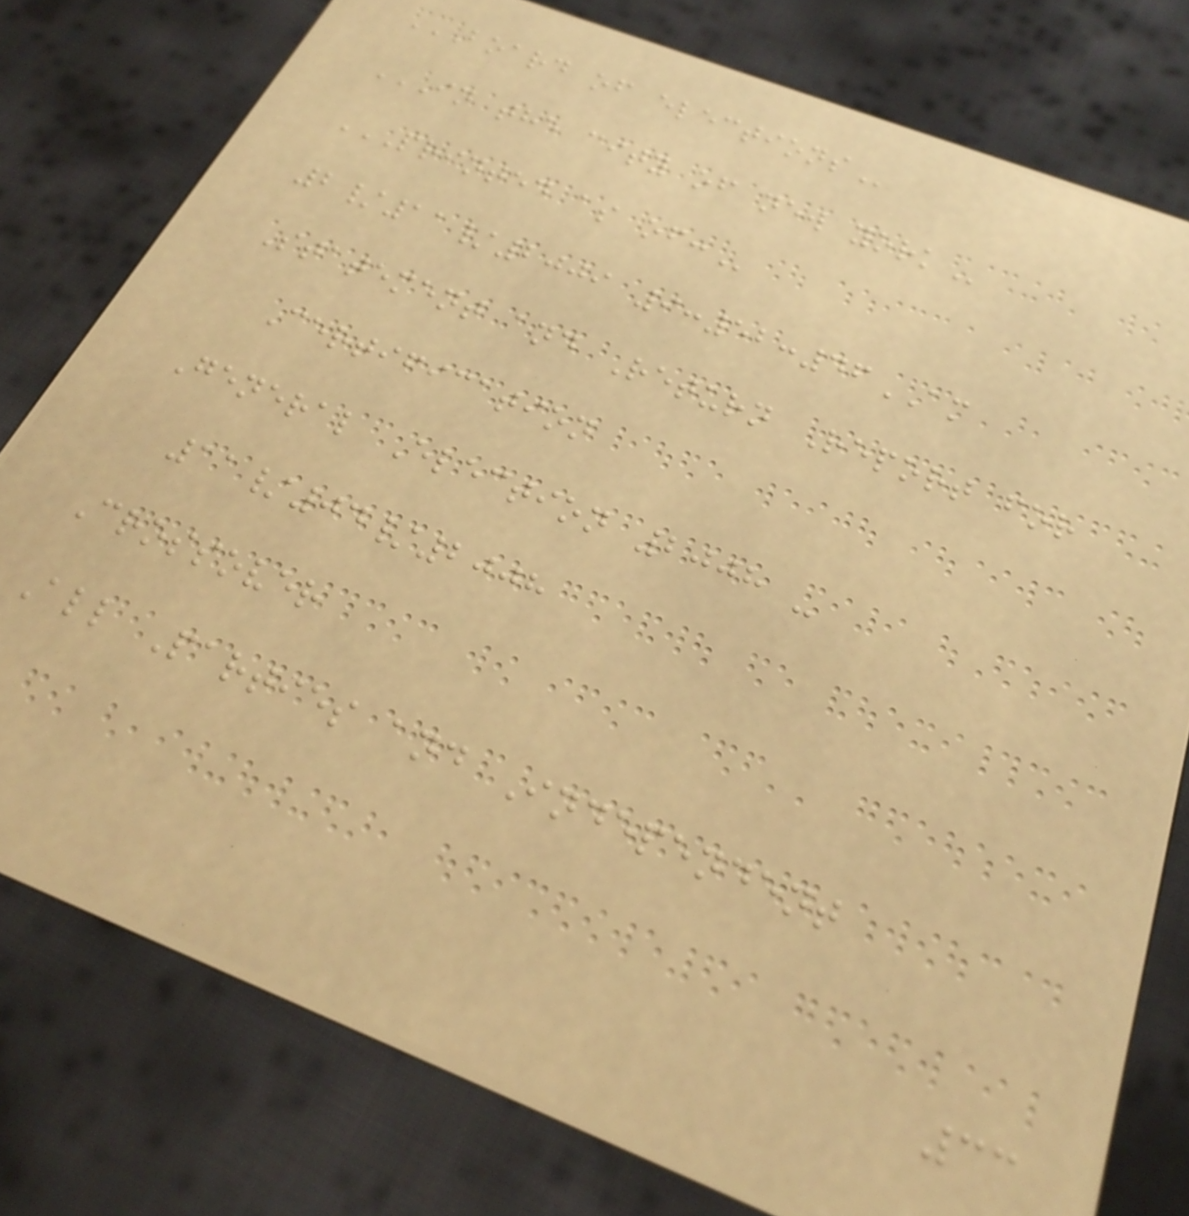BOARD OF ELECTIONS
IN THE CITY OF NEW YORK
PRINTED AS OF:
2/11/2009 9:52:46AM
Statement and Return Report for
Certification
General Election 2008 -
11/04/2008
Crossover
All Parties and Independent
33
